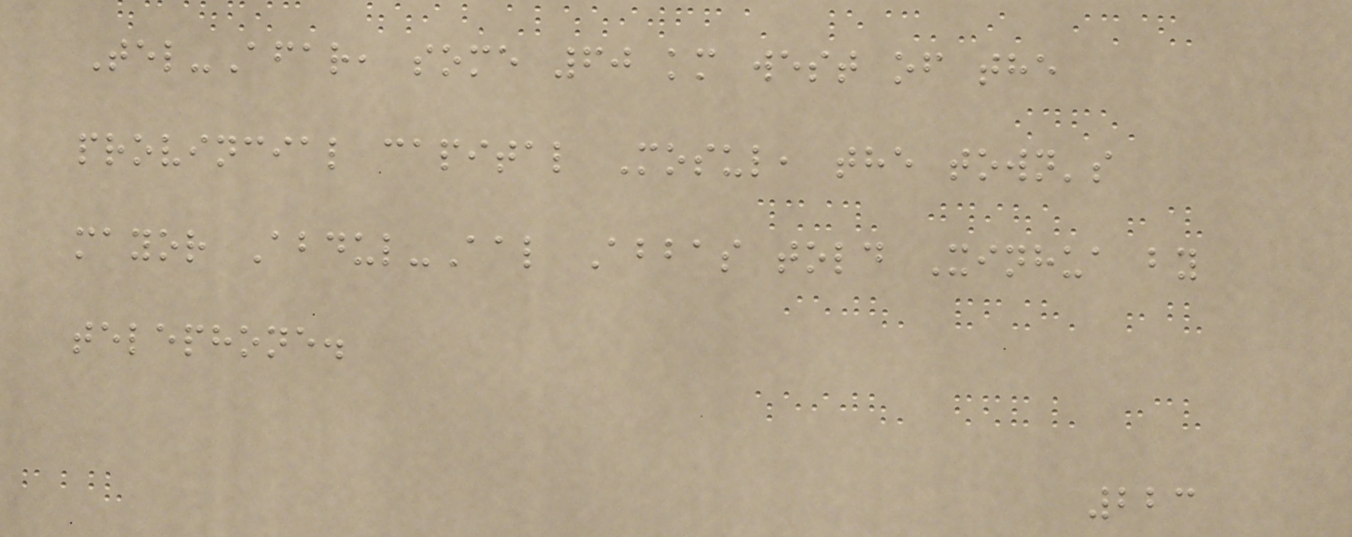Tel-Afar, some 60 km west of the
provincial capital Mosul, the town's
mayor Abdul-Aal Abbas told Xinhua by
telephone.
223
